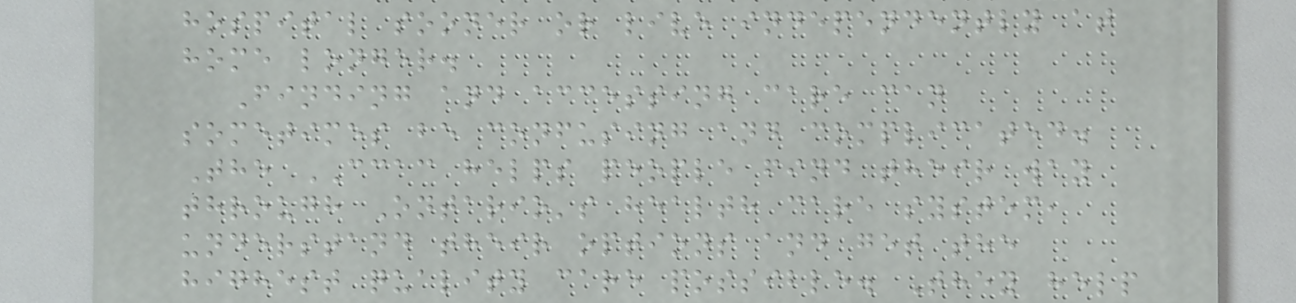hospital sooner or live independently at
home longer.
Finding and accessing care can
sometimes be confusing and complicated.
The CCAC helps people find their way
through Ontario's health care system,
understand their options and get the
highest quality care possible. They help
